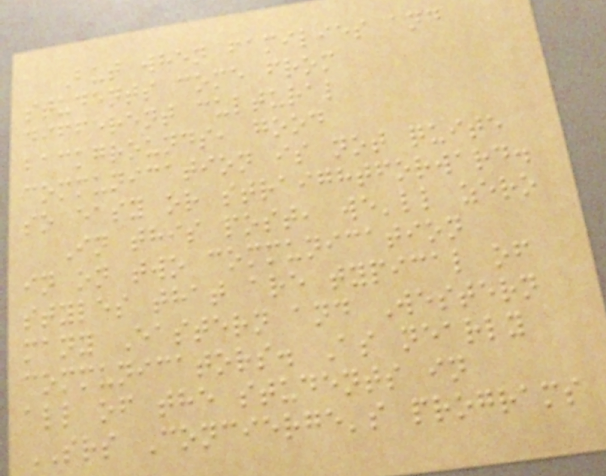But when families and
students come from
different cultural
backgrounds, good
communication is not quite
so easy or straightforward.
In this post, we'll zero
in on two communication
styles that are typical of
many Eastern and Western
communicators. As nearly
all of the students in
SRS Concierge's programs
